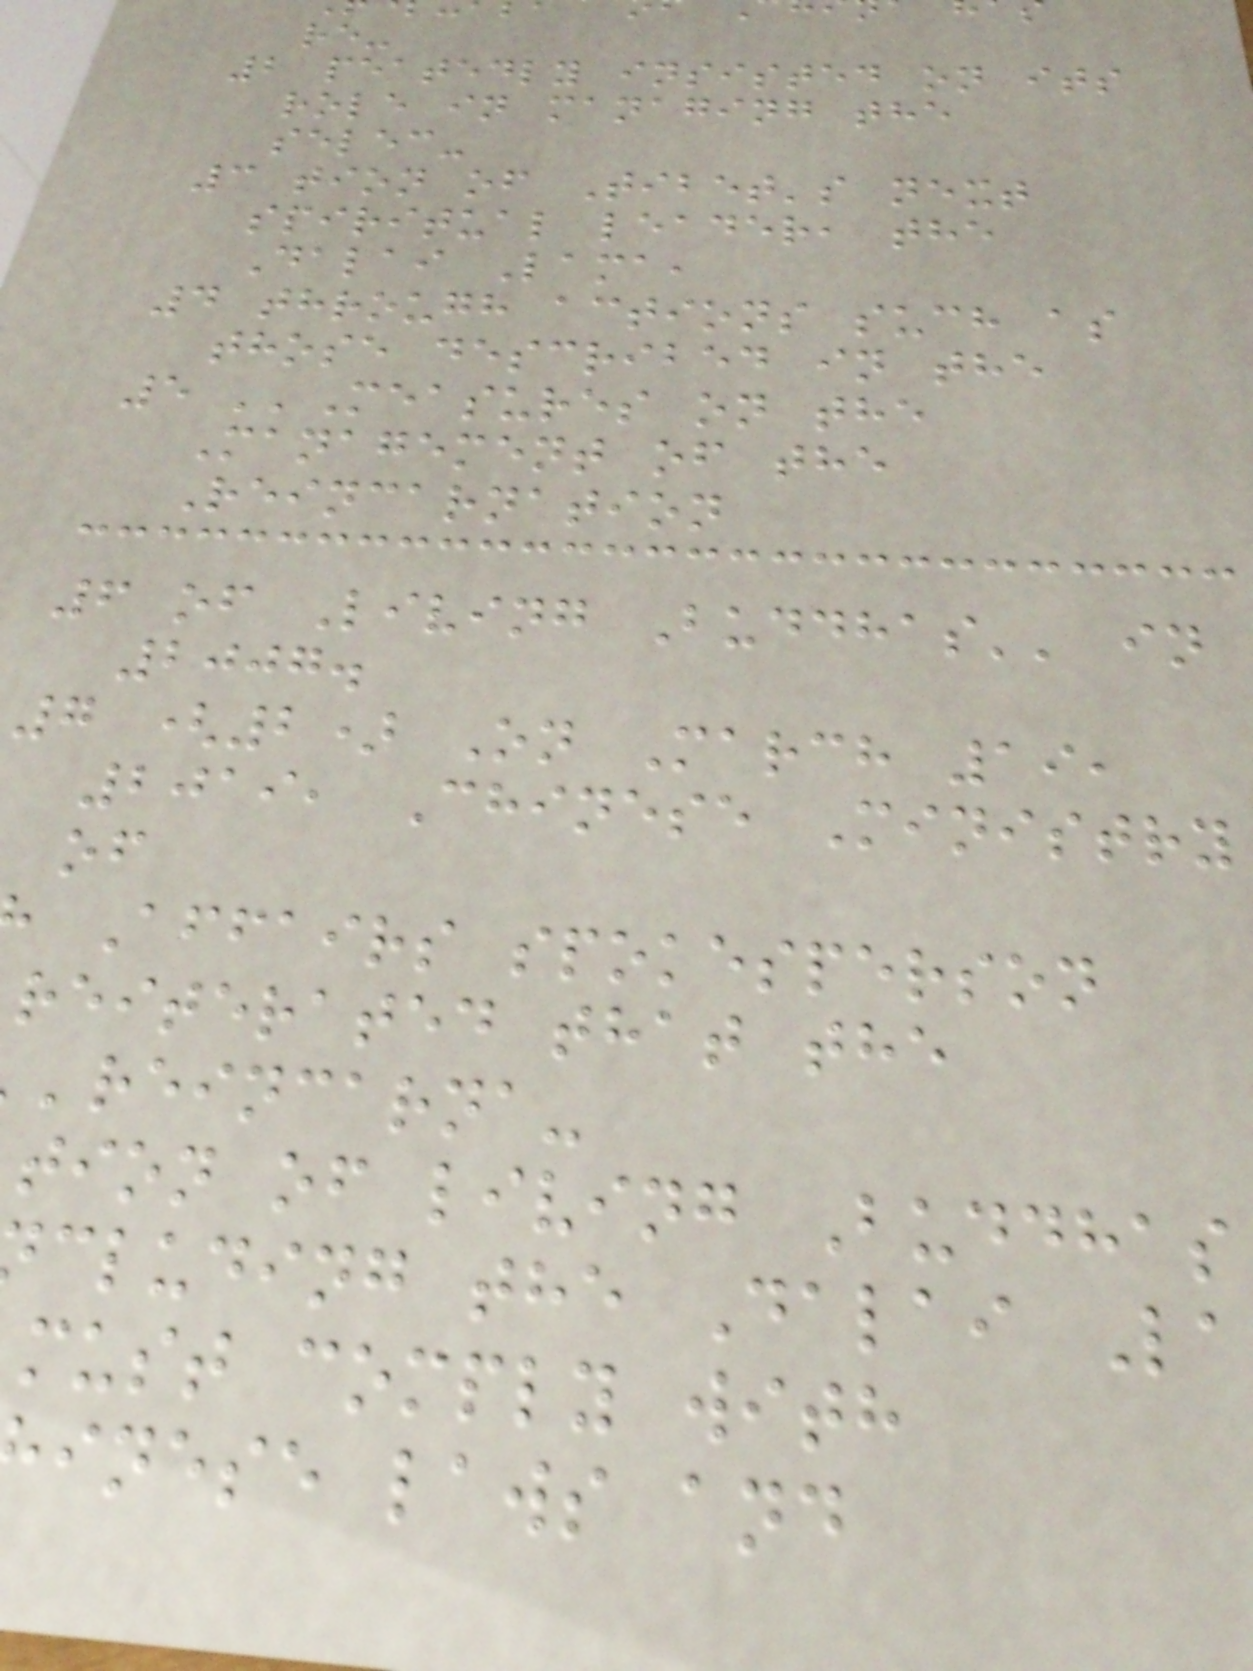re-
2 peatedly insisted on its
role in managing the
selec-
3 tion of Tibet's next
spiritual leader, the
Dalai Lama,
4 through actions such as
those described in the
5 ''Measures on the
Management of the
Reincarnation
6 of Living Buddhas'' in
2007.
7 (2) On March 19,
2019, Chinese Ministry
of
Affairs spokesperson
reiterated that the
'reincarna-
tion of living Buddhas
cluding the Dalai La
must comply with
inese laws and
